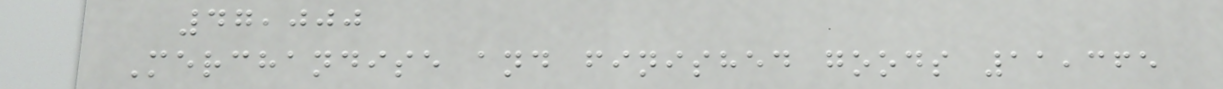47,000
Merchandise and finished goods 11,365
